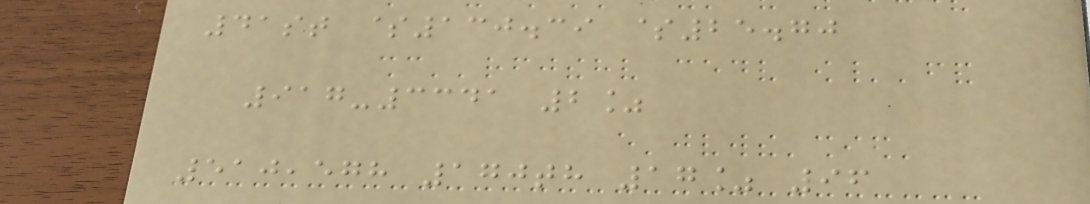41st $130.39 $25.70
917-3341 2%
510,578 170th 17% 96
